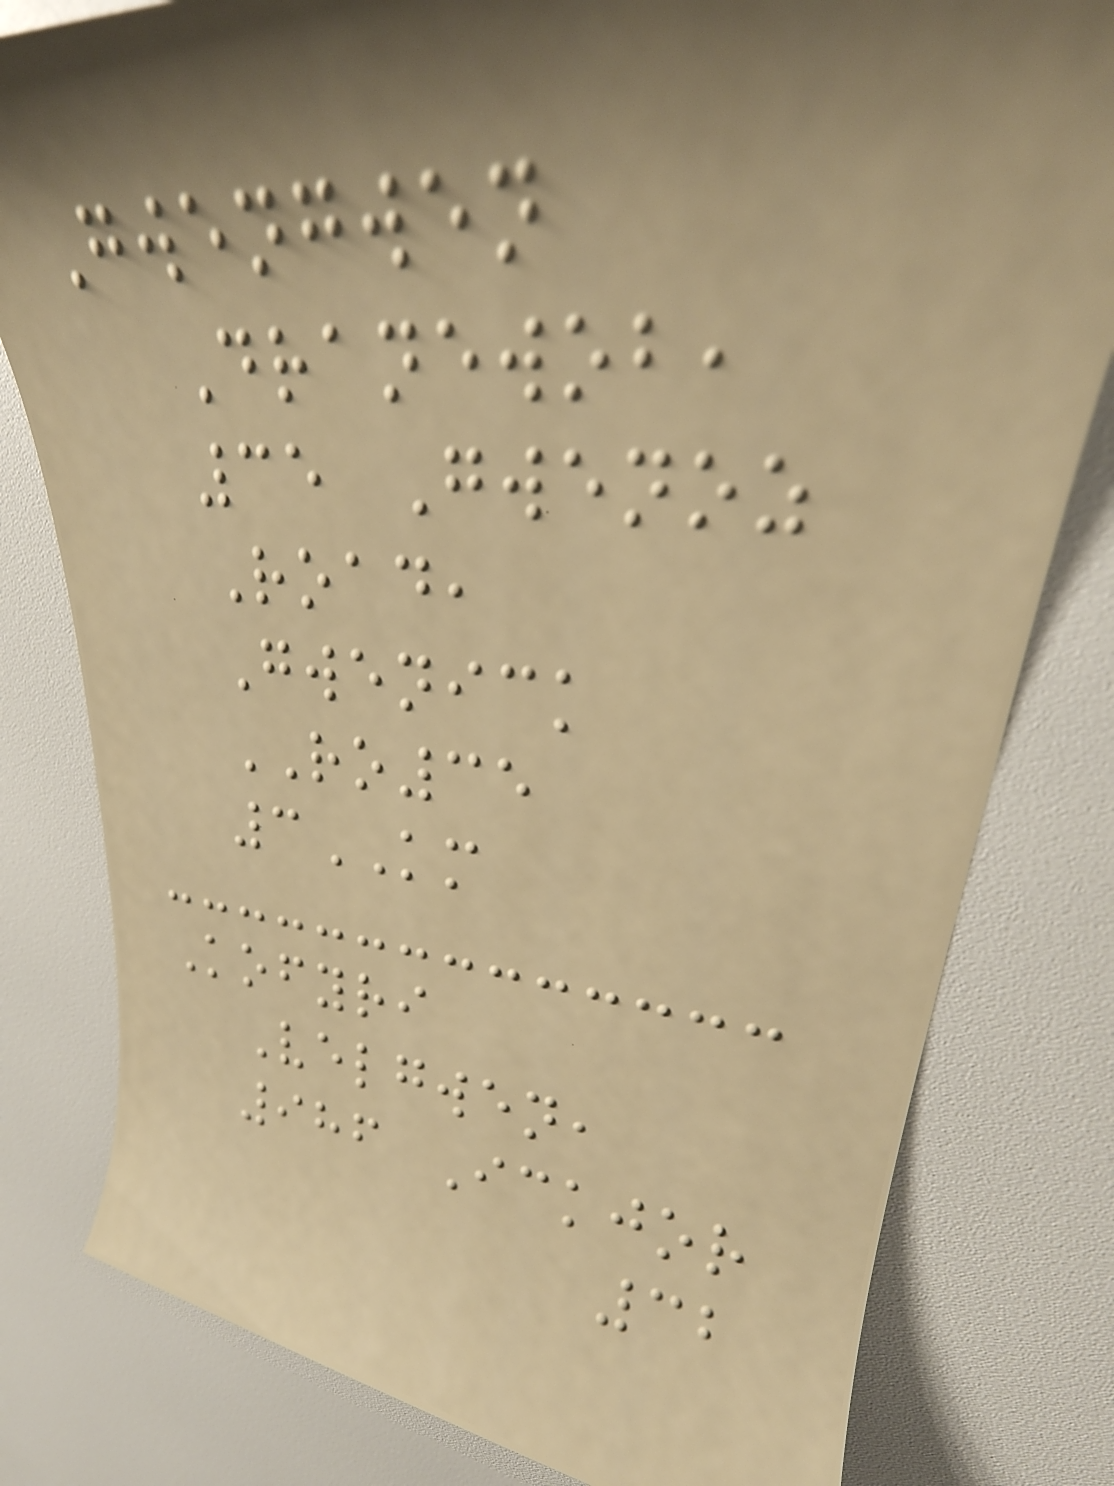Gwengwen
Dranewob,
35 Gwenoz
Road,
Gwenick
RO35
3KM
Kofyri
Velgwen,
986 Ickjor
32
